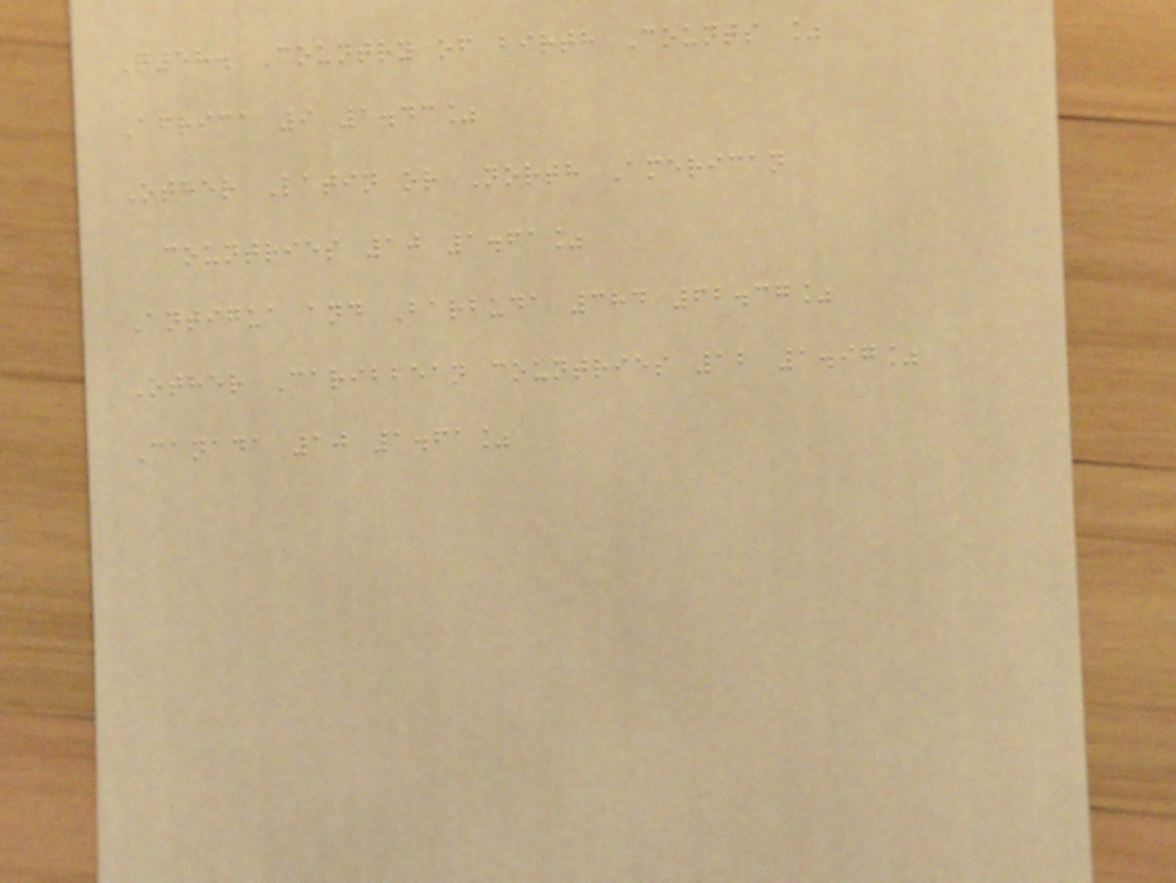Q58. Country of birth Counts %
Africa 9 1.43%
Other Latin or North American
countries 10 1.61%
Antigua and Barbuda 384 62.37%
Other Caribbean countries 12 1.97%
Canada 10 1.61%
